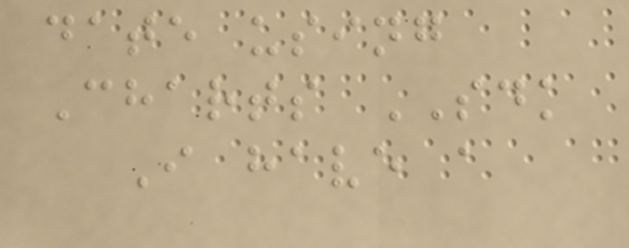date using
Charts SDK
I have a
